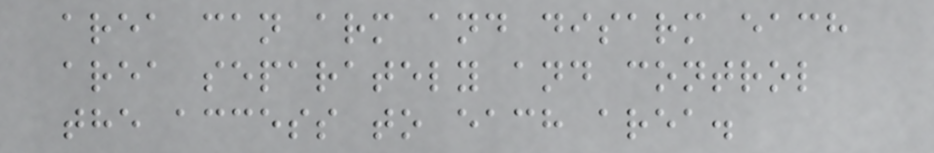area can arm and disarm each
area separately and control
the access to each area.
